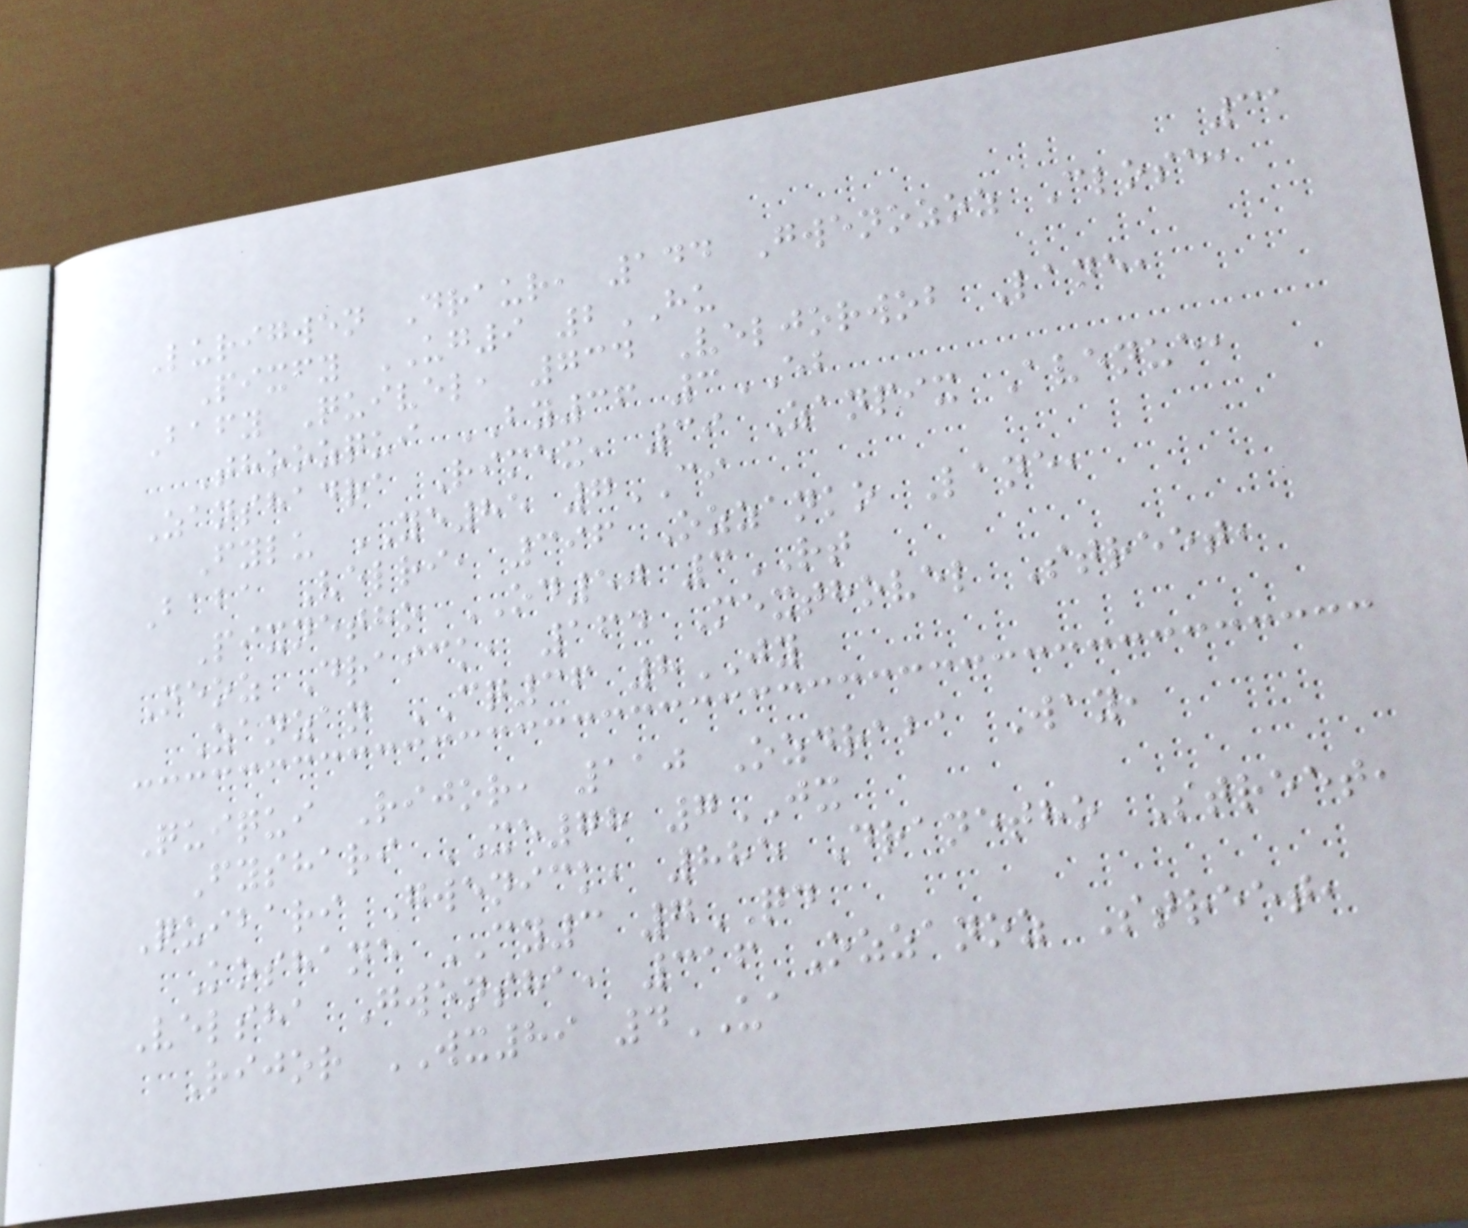31
Lurigwen Draur, 144 Gwenozoz Close,
Pixfy UG9 2HU
Bafy Quivel, 734 Veljorwob Lane,
Thoozqui BY36 3EB
Zanshadra Rimex, 39 Zanpix Avenue,
Fylu YE85 7CI
Baba Velri, 396 Ozzanko Lane,
Pixnetho OD50 3RT
Neoz Draick, 164 Mexthovel Street,
Zanzan CQ36 8JY
Quiqui Rijor, 110 Ozdraba Way,
Fyshari XE78 7JX
Quibari Gwenick, 885 Dranetho Street,
Koshane CY3 7QD
Velsha Gwensha, 316 Ozzanoz Street,
Rijor WX89 4UA
